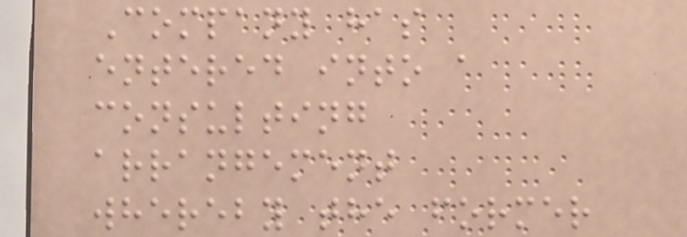Company has
entered into a
consulting
arrangement
whereby the former
